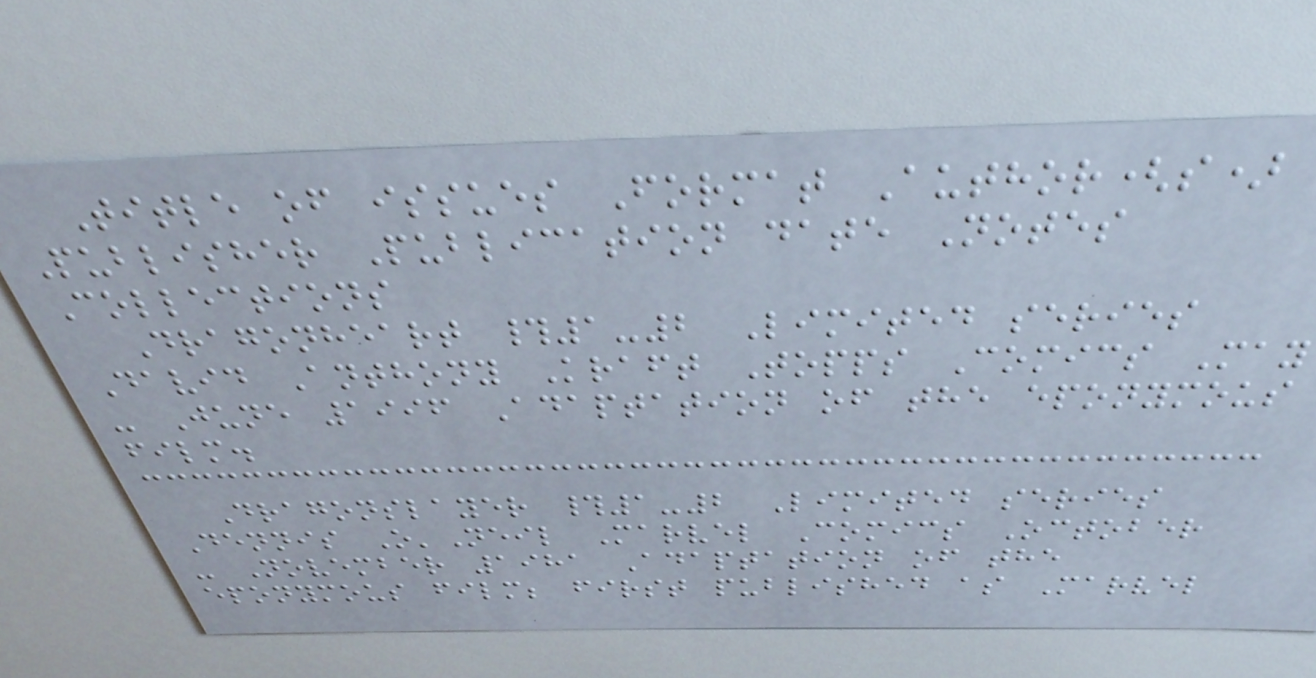Title of issues Format Author(s)
Publisher Publication date Notes
Collections
Dragonheart #1-2 Limited series
David Anthony Kraft Topps Comics May
- June 1996 Adaptation of the eponymous
film.
Dragonslayer #1-2 Limited series
Dennis O'Neil Marvel Comics October
- November 1981 Adaptation of the
eponymous film; first published as Marvel
